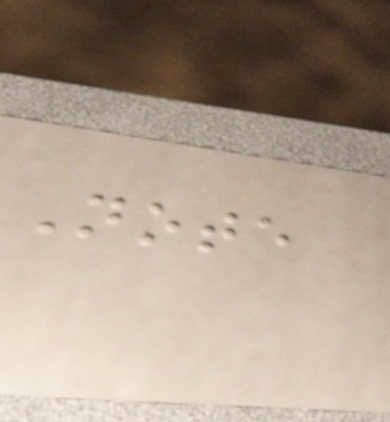Note
